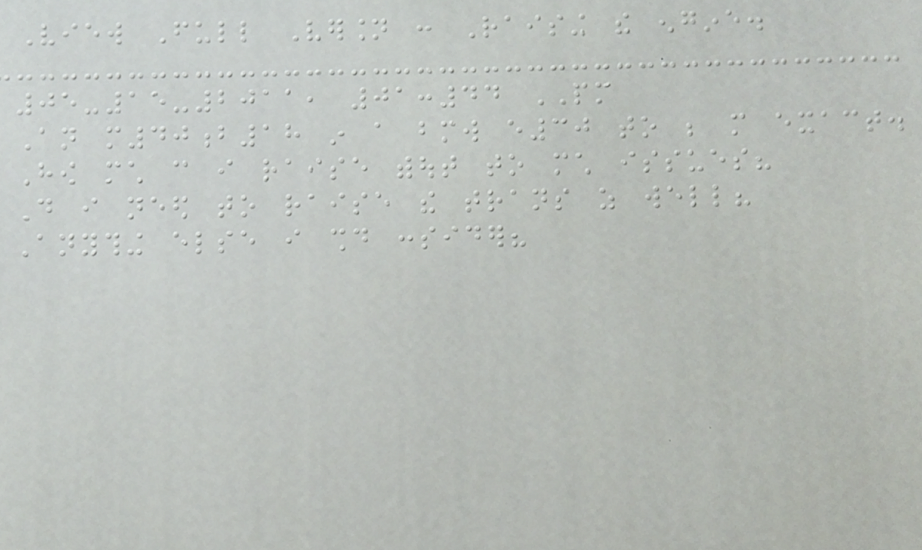View Full Version : Raising the engine.
05-15-2011, 01:44 PM
An m40b18 in a bmw e30 to be more exact.
How much can i raise without to much issues?
Do i need to raise the trans as well?
Anything else i should consider?
